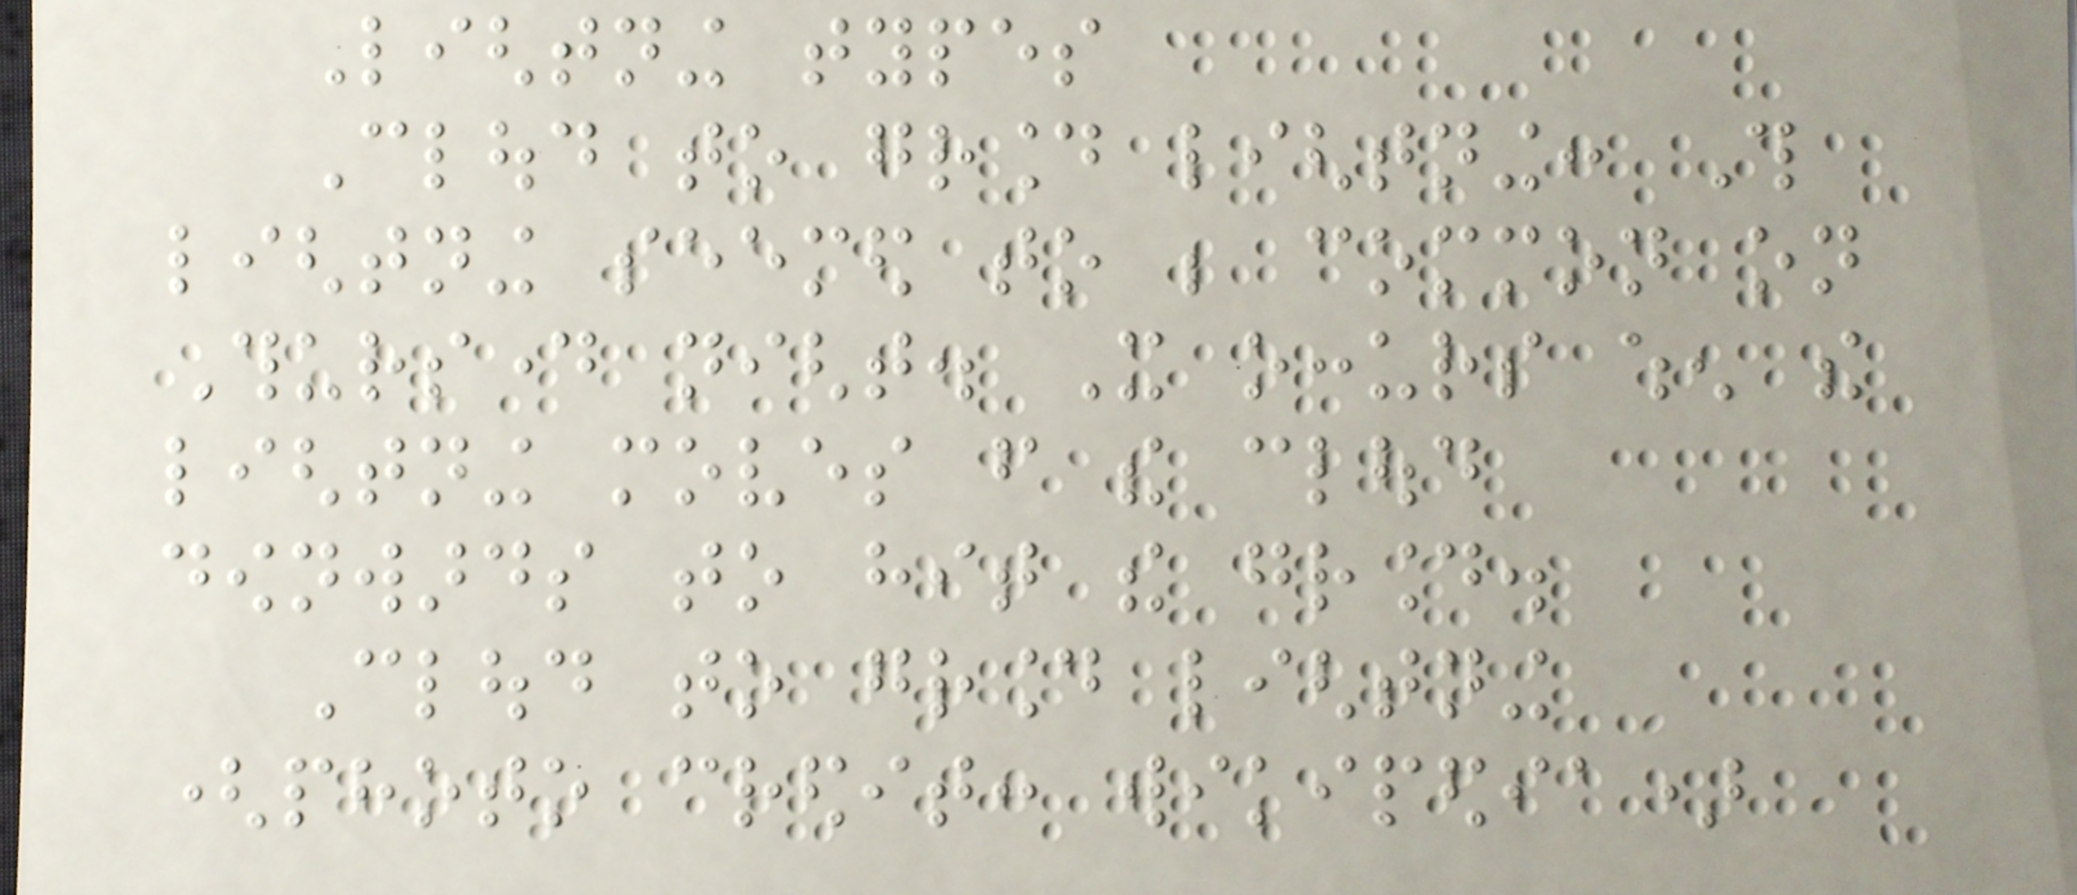Lightning types
Cloud to ground lightning: This
lightning seemed to be common on
Thursday night. It occurs when the
lightning moves from the cloud
downwards to hit the ground.
Cloud to ground lightning
(photo credit: wikipedia)
